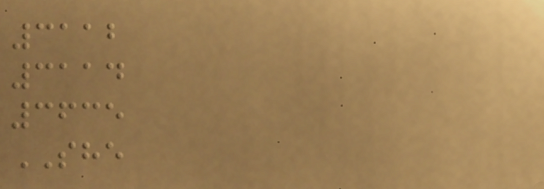3112
3114
3635
SHE
